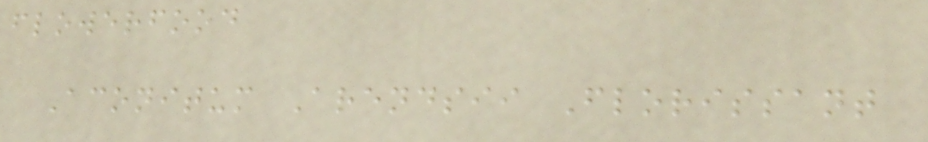flowerfood
Aconitum Arendsii Florissant
